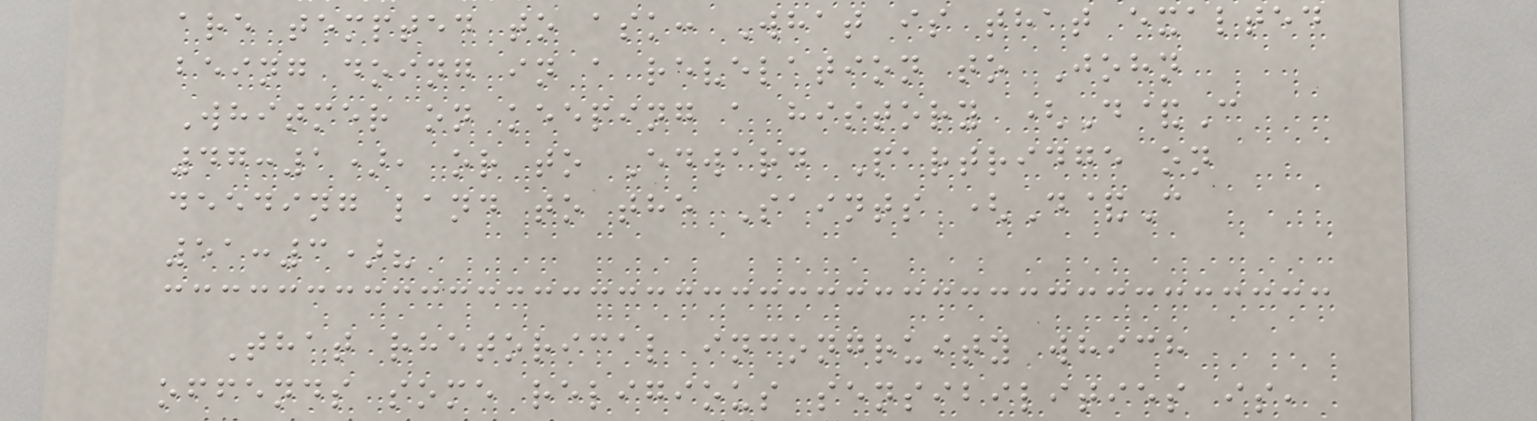are tempted to ask: What is that exalted
being doing in a revelation to John
Whitmer on keeping a history (D&C
47:1), or to Edward Partridge on
deeding land to the Saints (D&C
51:3)?
That rhetorical incongruity which
offends some religious sensibilities is,
